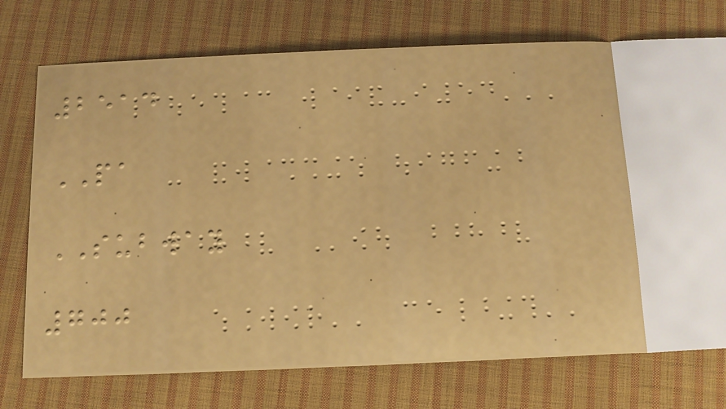2514
PA
SUBWAY
700
